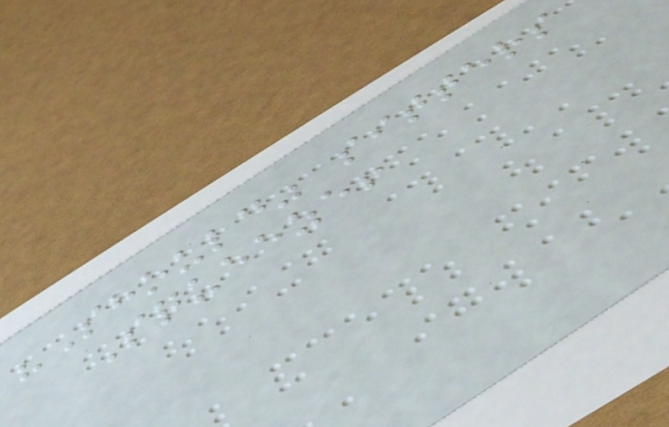"Should" sitters
Squeeze!
